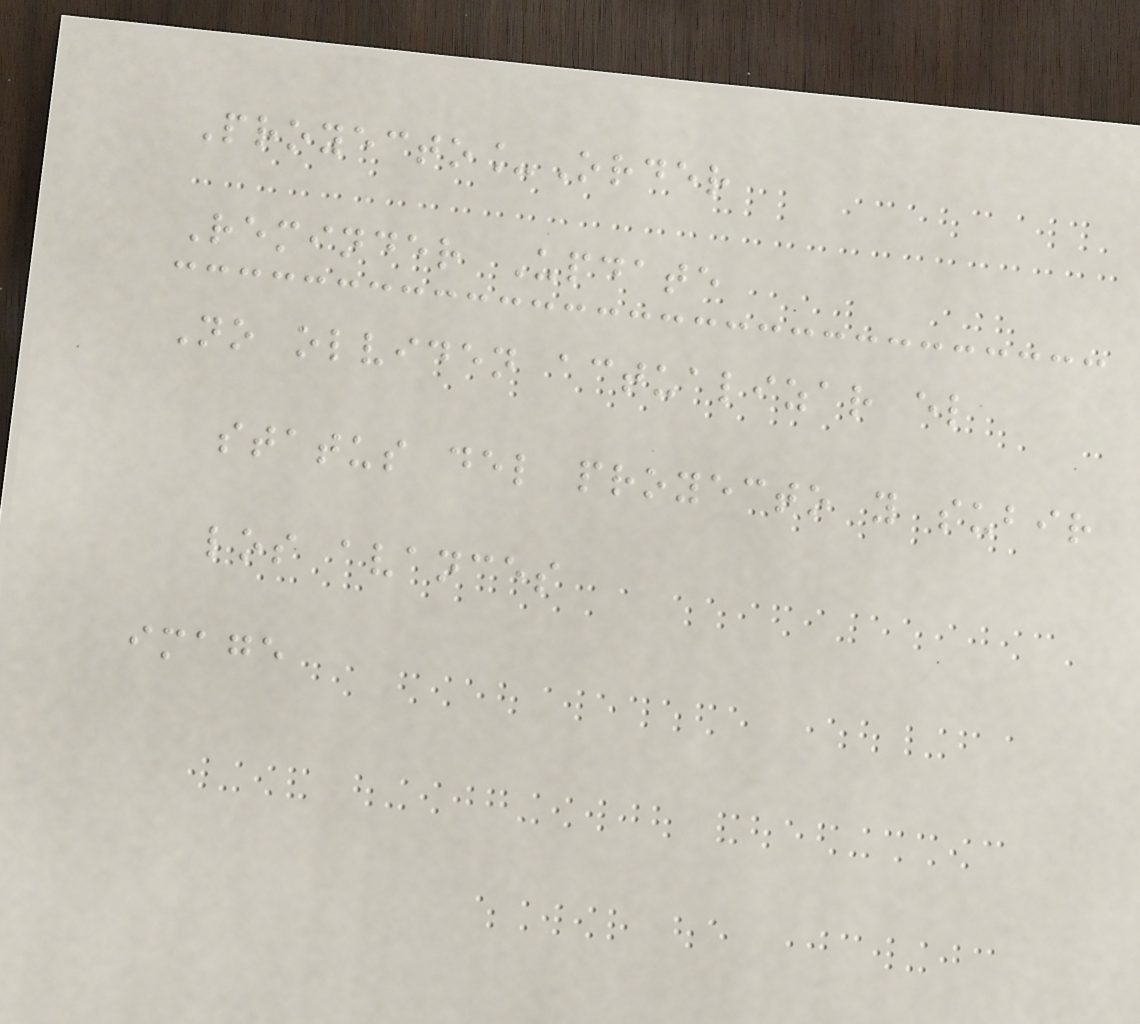Proyecto_Order
Reminder Update
No olviden actualizar el
status del proyecto y subir
los avances
image
